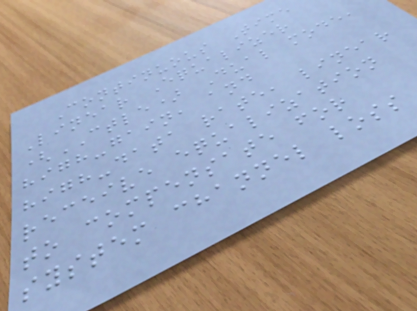Continuous Time
Linear Equalizer
(CTLE) Dual mode,
high-gain, and
high-data rate, linear
receive equalization
to compensate for
system channel loss
